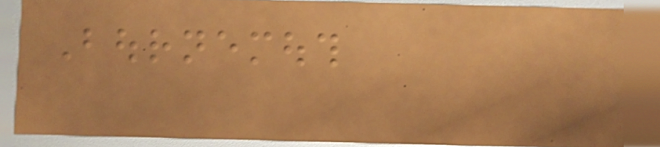Bournemouth
